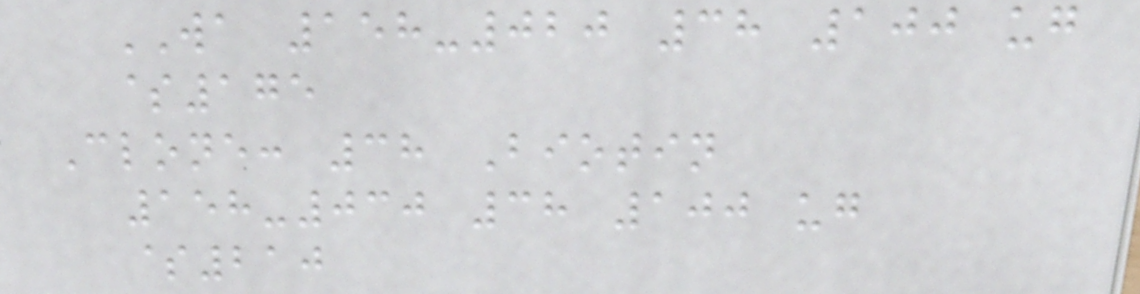WA 158-020 38 100 ug
$175
Clone: 38 Biotin
158-030 38 100 ug
$210
